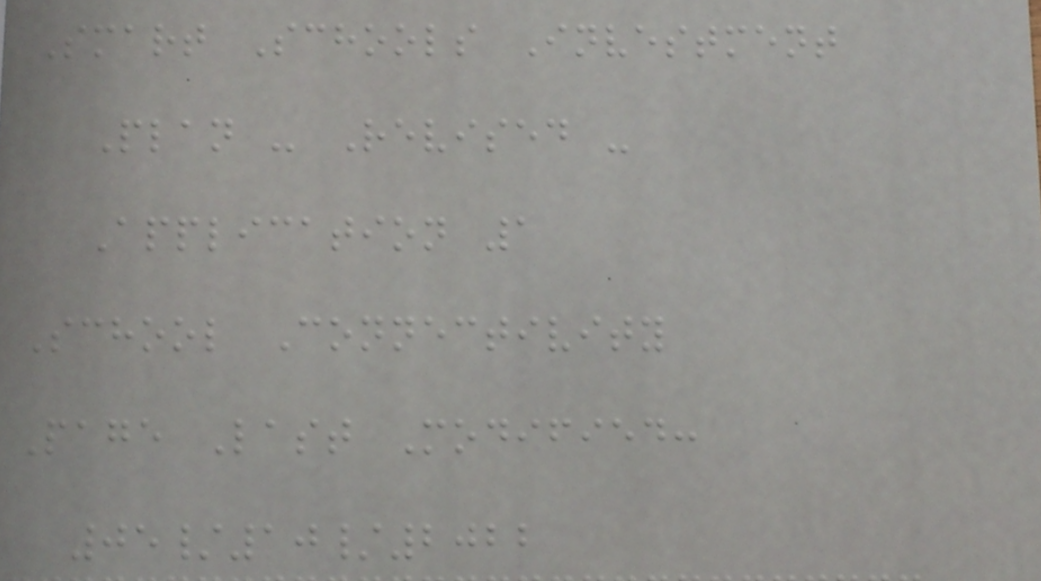Smart Schools Investment
Plan - Revised -
Application 1
School Connectivity
Page Last Modified:
05/10/2022
